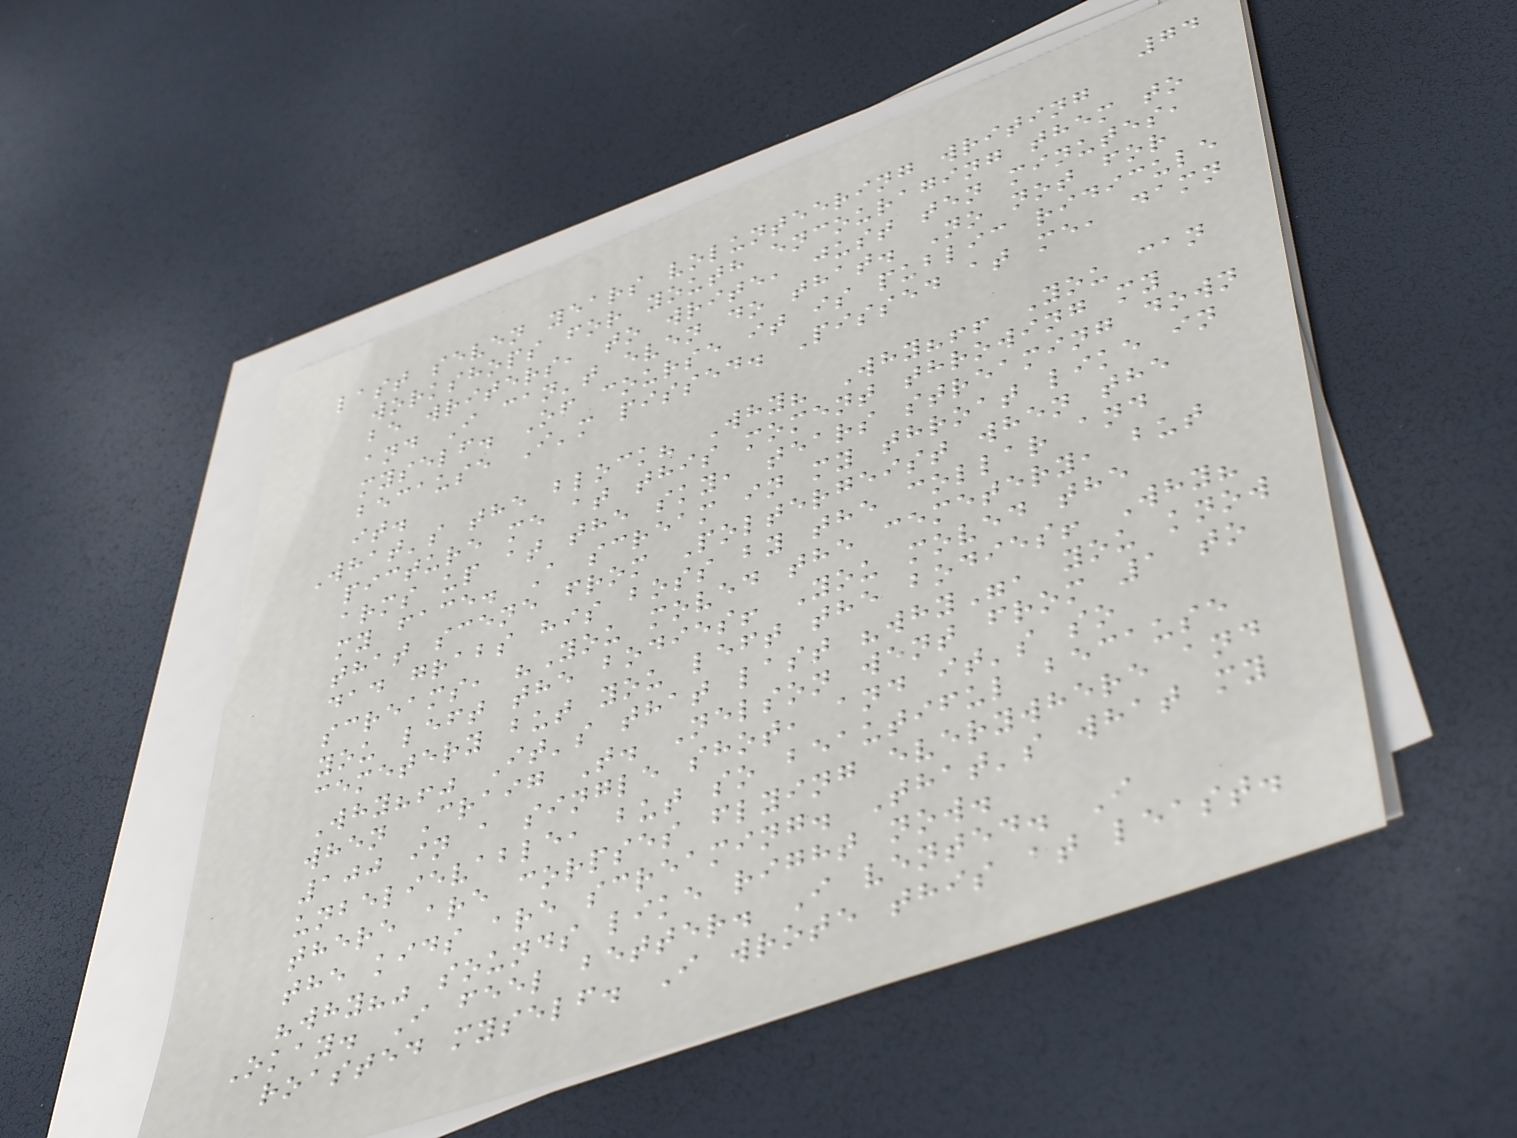74
last seven years volunteering writing
workshops for youth encouraging them to
be writers, to write, just ten minutes,
and I can't even do that. No not for
myself. Of course it is public ridicule
because I'm pissed. Pissed at me, damn
it.
What's the block? Why? Why?!! You can
picture me at this moment throwing my
arms up at the sky, tears streaming down
my face. A scream in my throat like in
that scene from Poltergeist when the
dad grabs his boss by the collar and
screams, "You moved the cemetery, but
you left the bodies! You moved the
cemetery but you left the bodies! Why?
Why?!" It's that last "why", you know
when Craig T. Nelson went from 1 to
100 in a single shot, and it's so
unbelievable, but so beautiful because
there are corpses flying everywhere and
the kids are screaming. That's what my
"why?" sounds like right now.
Okay. I feel better. I vented. I
roasted myself. I wrote this at least.
